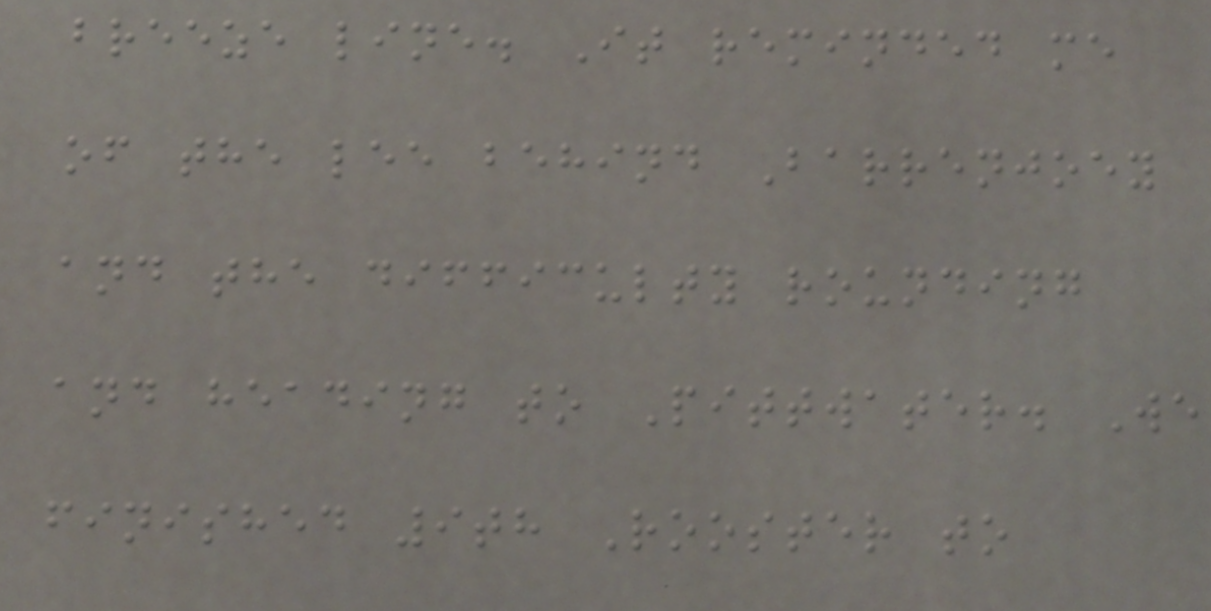breeze line. It reminded me
of the lee behind Barrenjoey
and the difficulty rounding
and heading to Pittwater. We
finished 9th Rooster to
